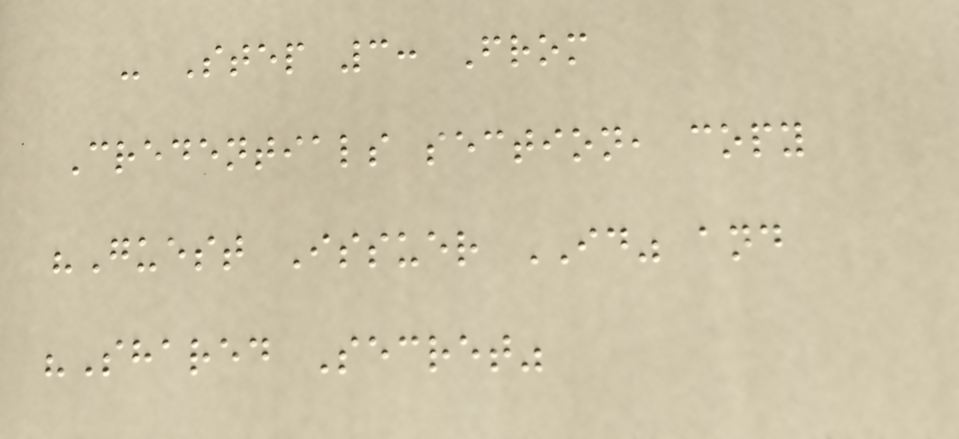- Step 3: From
Credentials section, copy
"Guest Issuer ID" and
"Shared Secret"
